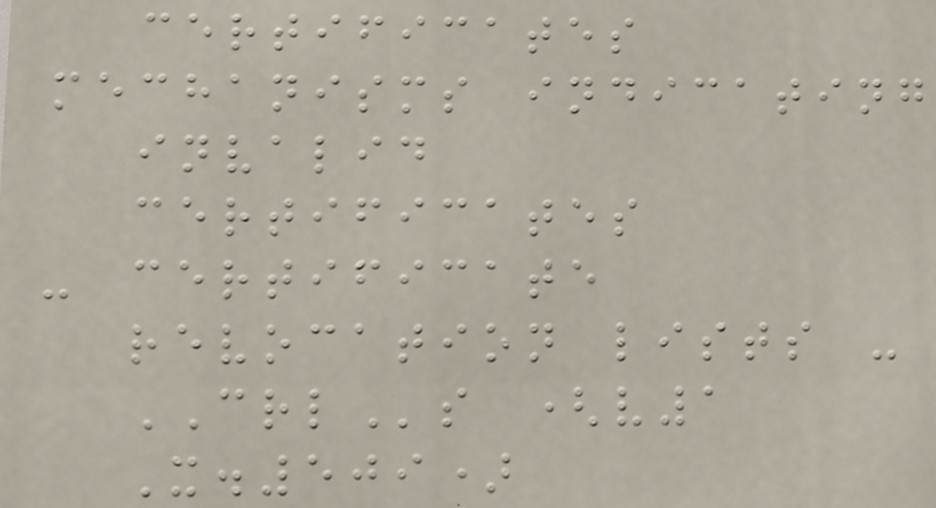certificates
mechanisms indicating
invalid
certificates
- certificate
revocation lists -
CRLs (v1
X.509)
